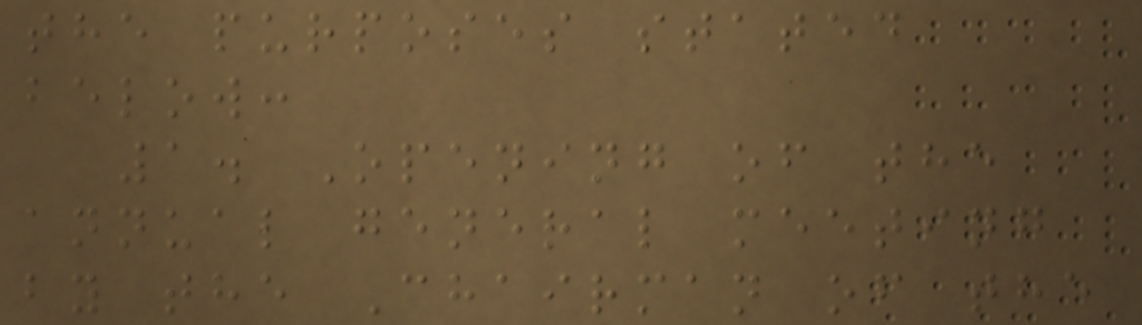the purposes stated
below:
1. Opening of the
annual general meeting
by the Chairman of the
